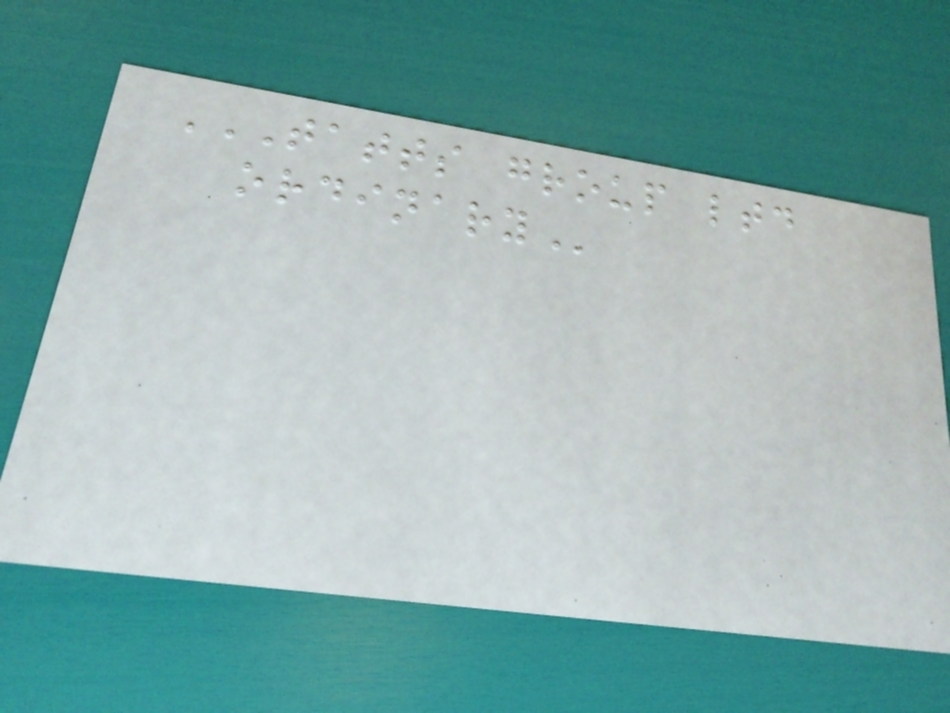TATTS GROUP LTD
ORDINARY
